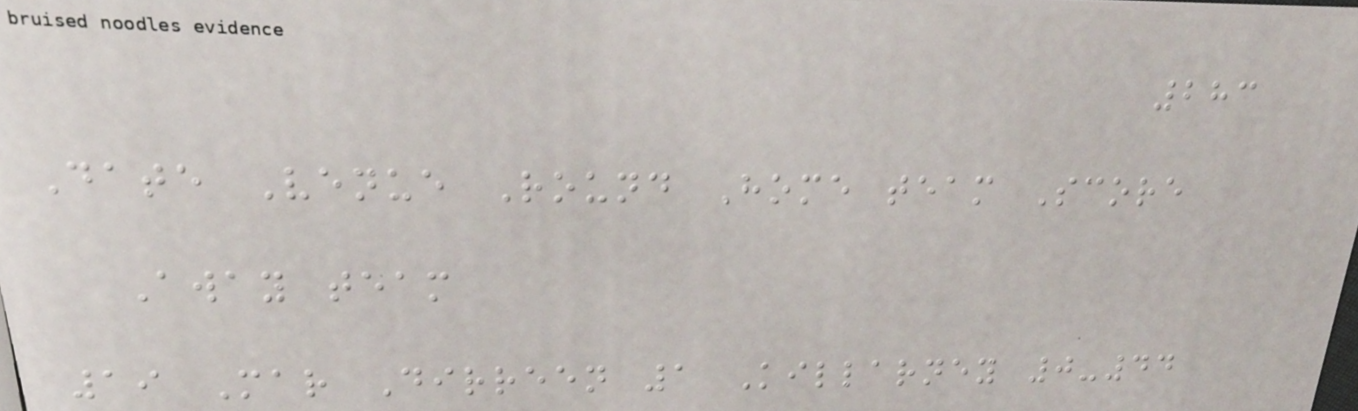283
Date Venue Round Home team Score
Away team
19 Mar Dirreen 1 Killarney 0-44
